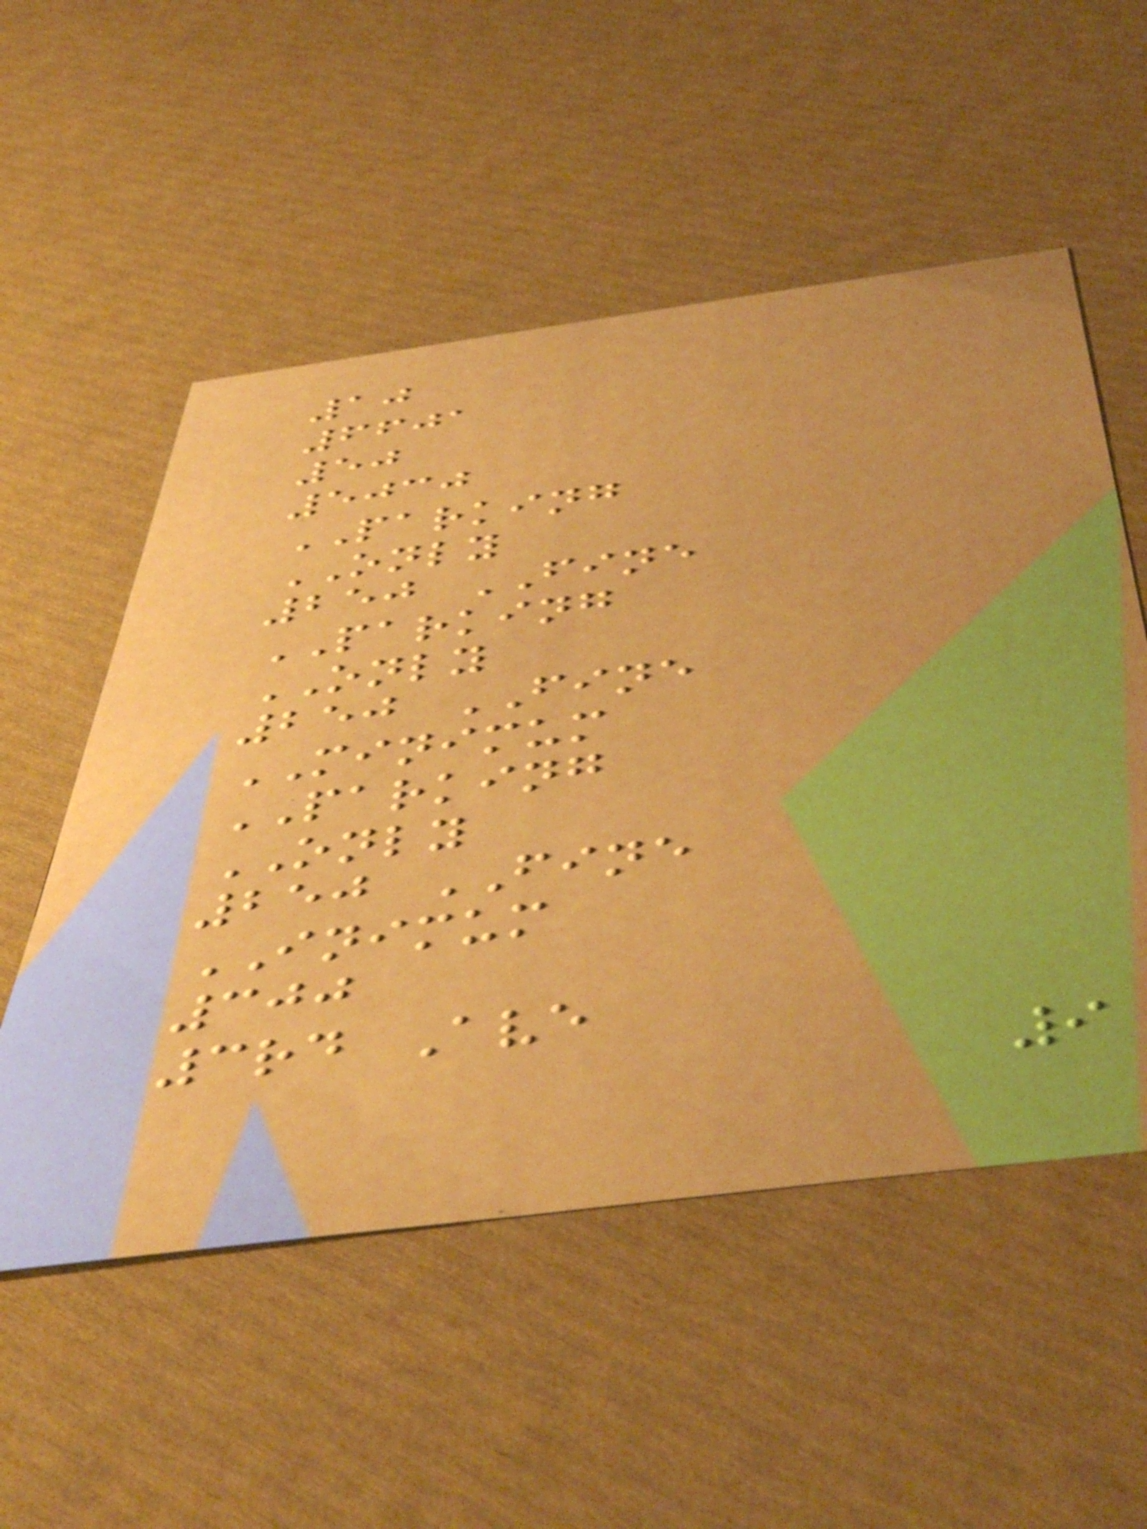10
6601
50
5030
PARKING
ONLY
250 FINE
PARKING
ONLY
250 FINE
MINIMUM
PARKING
ONLY
250 FINE
INIMUM
300
3rd Ave
9
